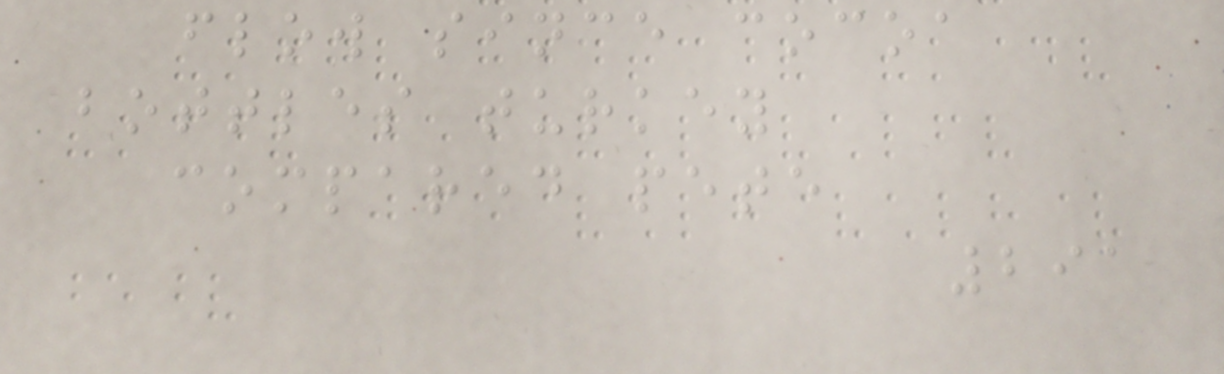flow since cocoa
bottles turkey
compared pete
291
